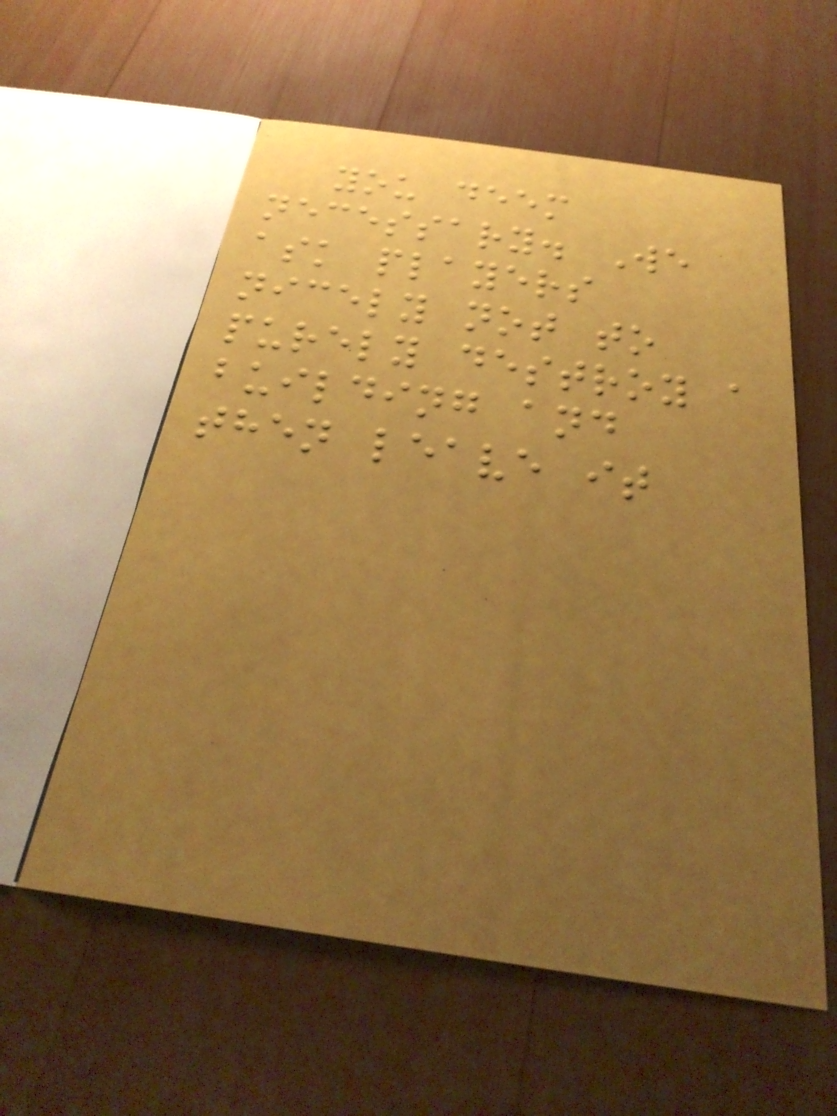you deem
necessary. We
ask players
nicely not to
purely destroy a
building and
then leave it
